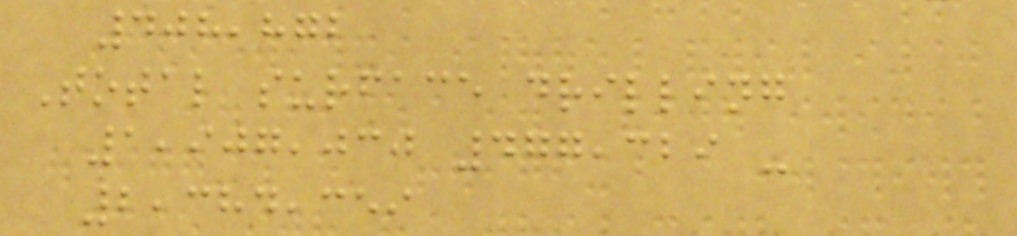408,872
Total surface drilling
1,907,030 477,329 -
2,384,359
